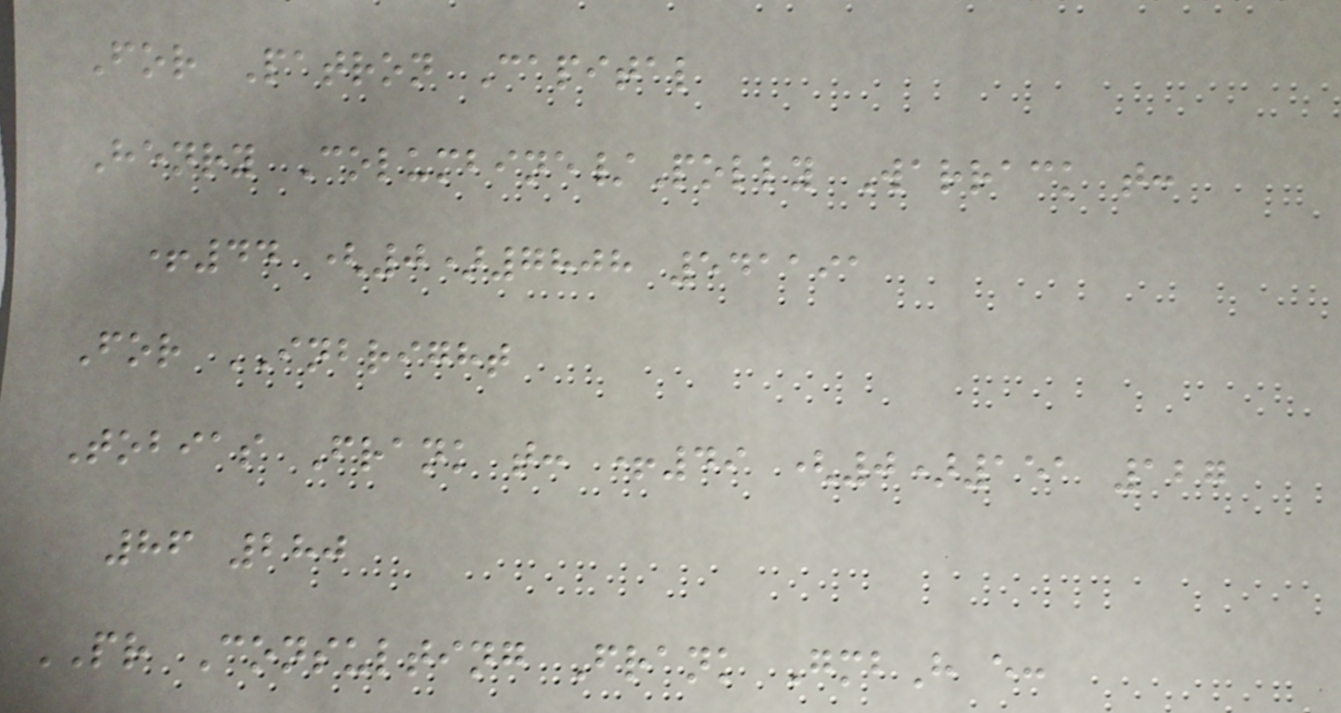For Patron Capital
Henry Columbine/Polly Warrack t:
+44 (0)7808 541191
For INBRIGHT
Tobias Frank t: +49 (0)151 127
86 280
PR Consulting Frank GmbH e:
